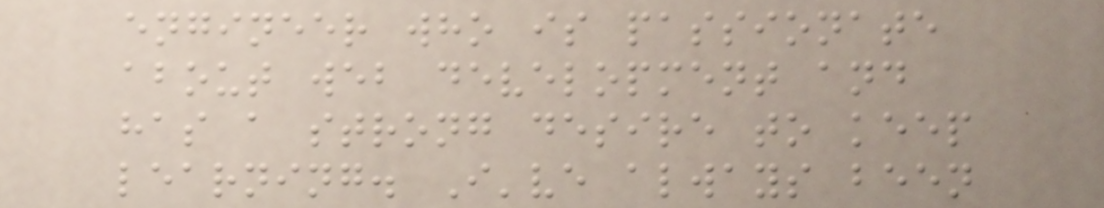engineer who is passionate
about web development and
has a strong desire to keep
learning. I've always been
